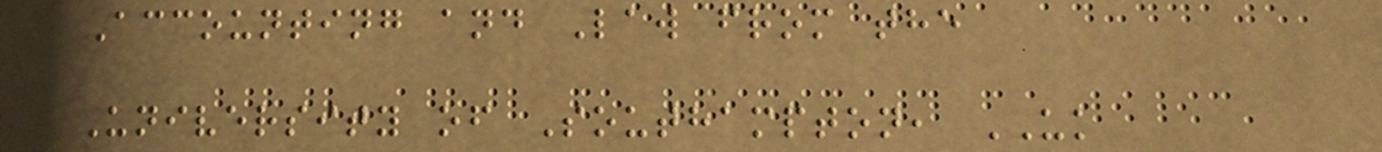Accounting and Law from the
University of Southampton, UK
